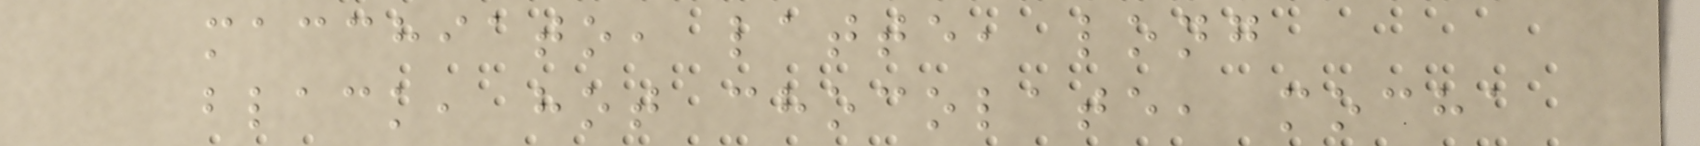macchiato, latte, long
black, hot chocolate, mocha
